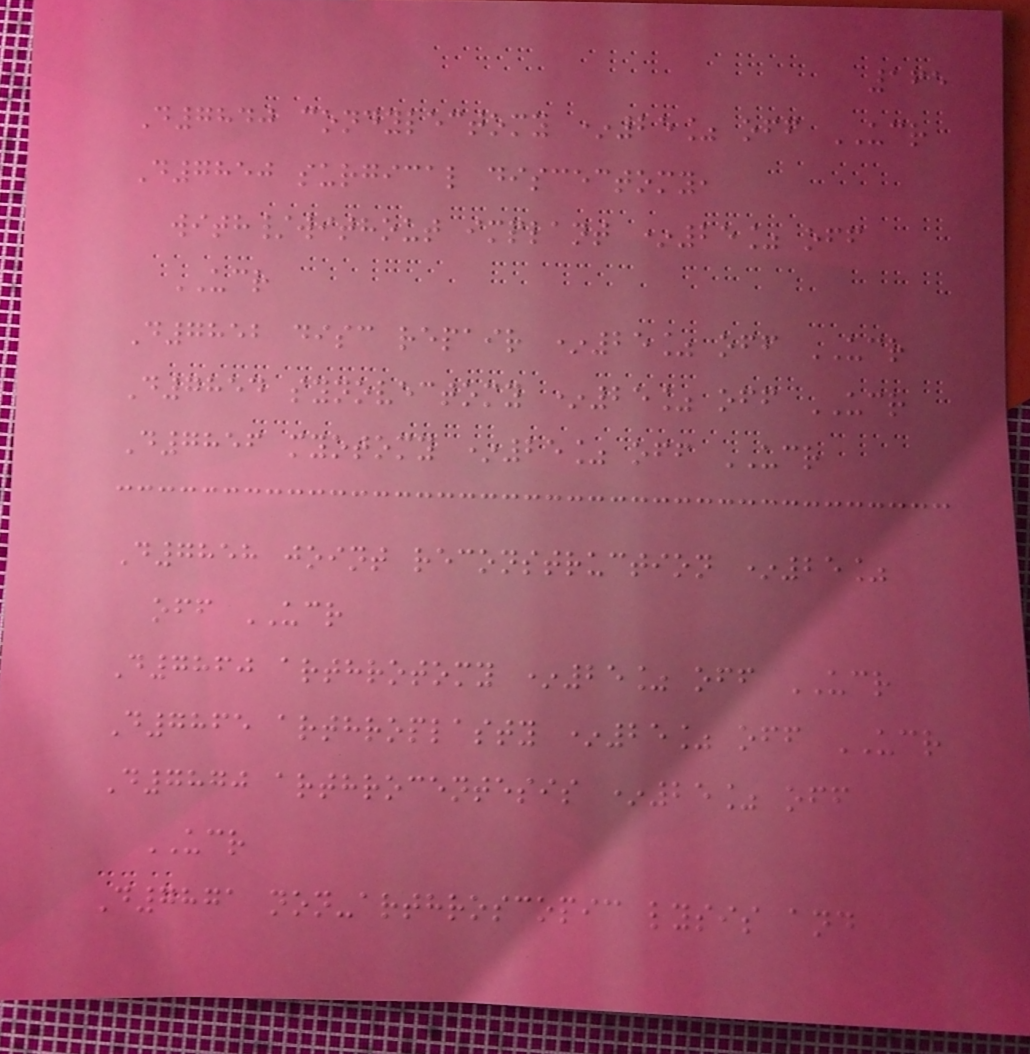165
D7840 condylectomy *25% off UCR
D7850 surgical discectomy,
with/without implant *25% off
UCR
D7852 disc repair *25% off UCR
D7854 synovectomy *25% off UCR
D7856 myotomy *25% off UCR
D7858 joint reconstruction *25%
off UCR
D7860 arthrotomy *25% off UCR
D7865 arthroplasty *25% off UCR
D7870 arthrocentesis *25% off
UCR
D7871 non-arthroscopic lysis and
